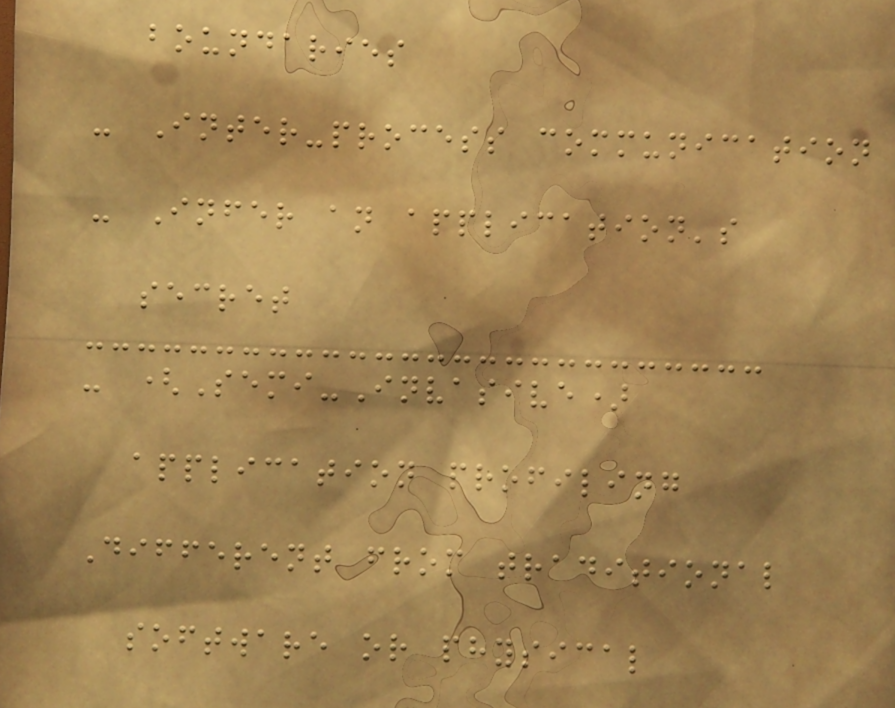boundaries
- Inter-process communication
- Infer an application's
secret
- (Semi-Invasive)
application profiling
Different from traditional
software or physical
